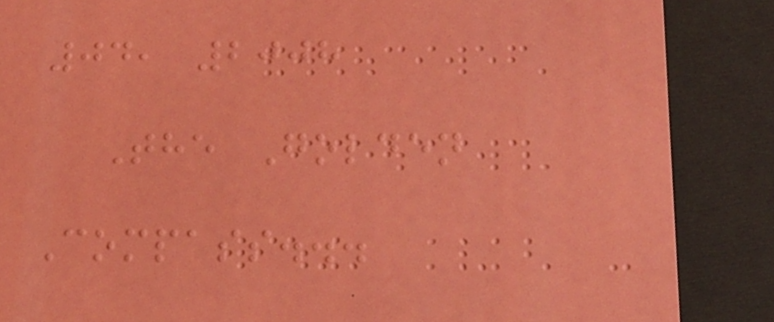04, 2008
The Golden
Compass...
